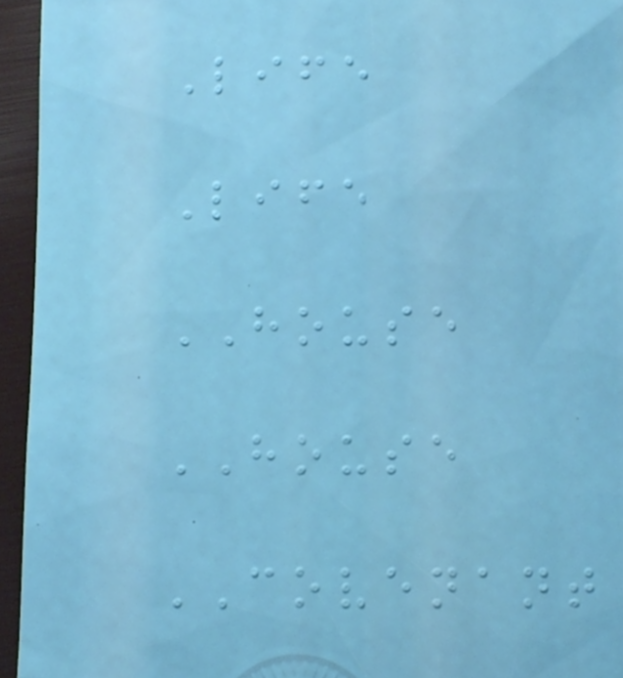Life
Life
HOUSE
HOUSE
COVENANT
